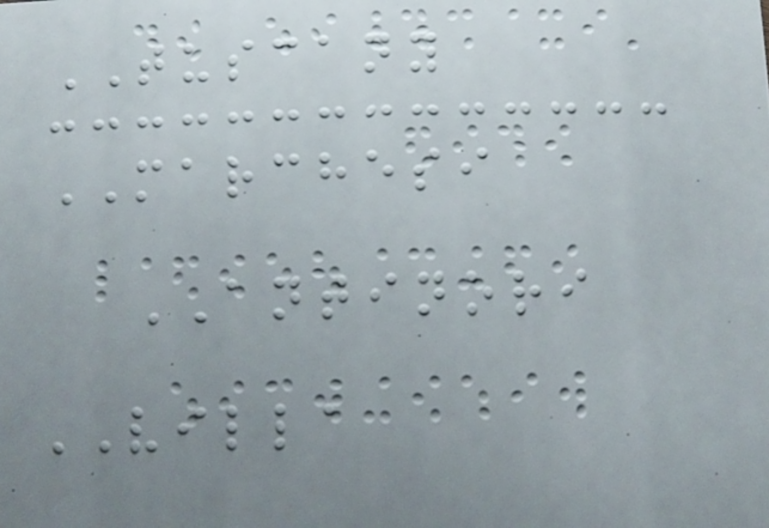TUSCANY
MARCHESI
ANTINORI
VILLA
